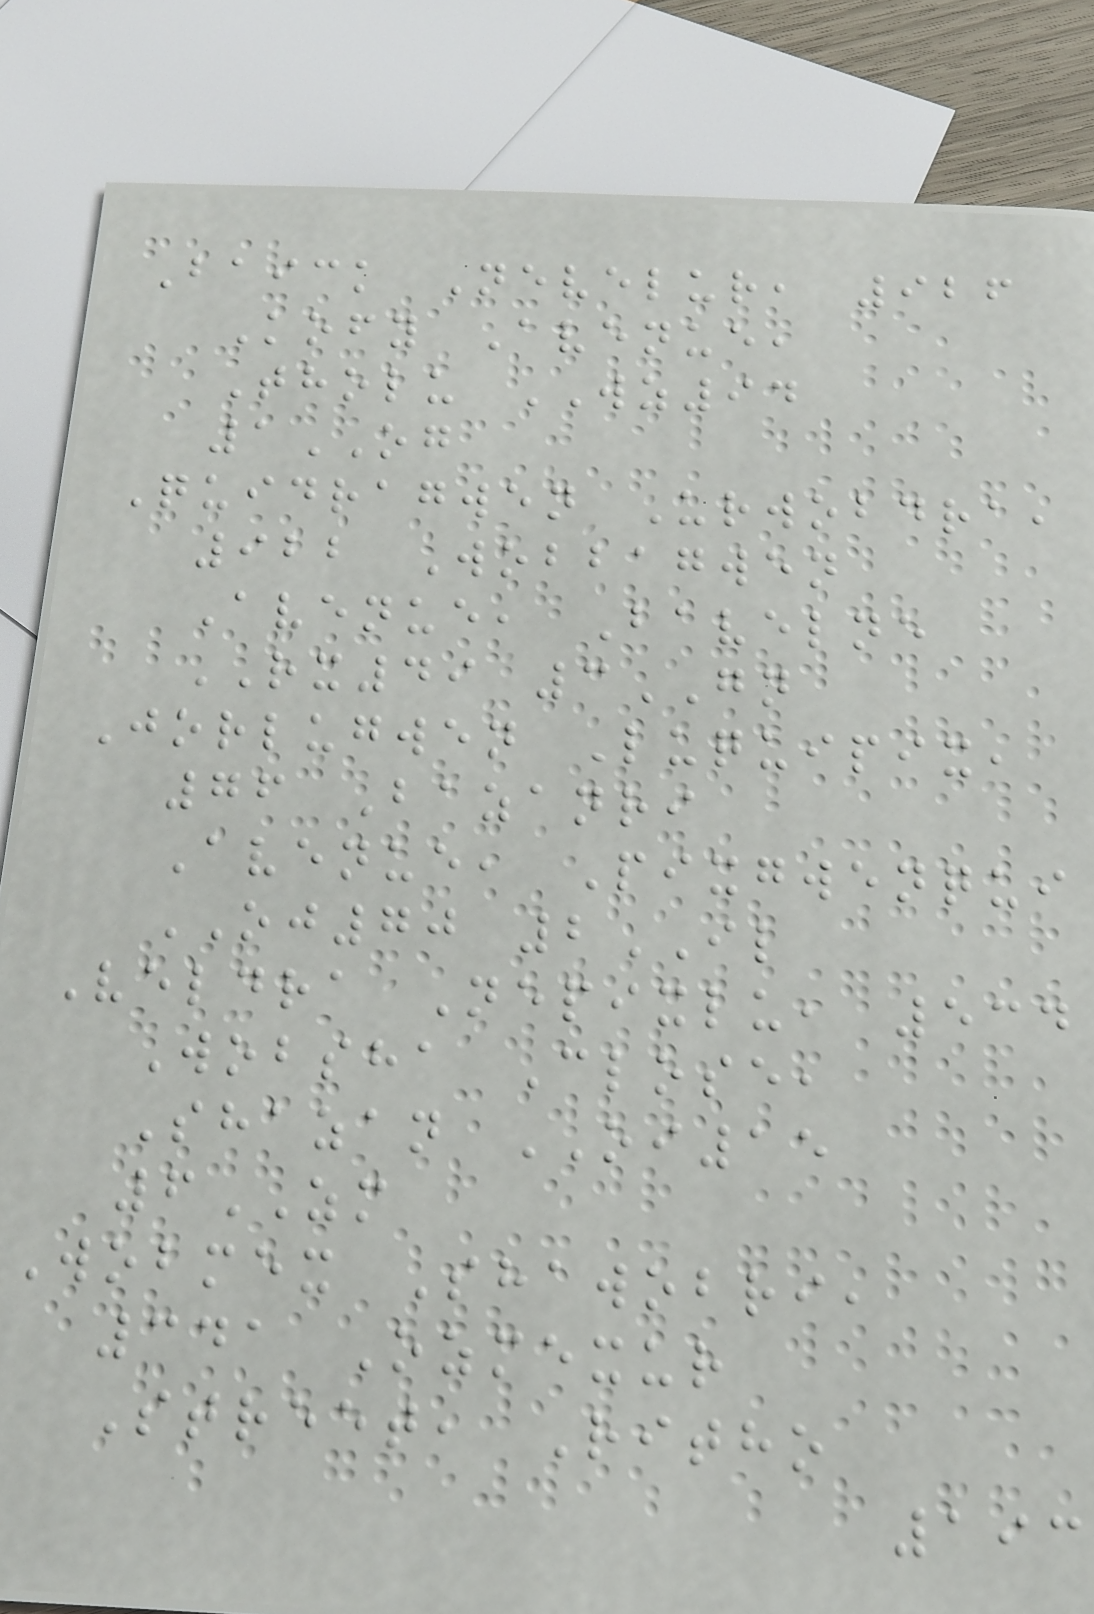Baick Nevelur, 926
Kofy Avenue,
Tholu WZ94
1OG
Quidragwen Urwobdra,
922 Wobbagwen
Avenue, Bavelne
RX49 3GN
Jorlugwen Luquipix,
76 Bazanri
Avenue, Pixgwenqui
OJ70 2IL
Veldra Nepixlu, 534
Wobsha Close,
Shazan OI15
6ZM
Wobmex Shawobri,
341 Ozmexur
Street, Ritho
193
